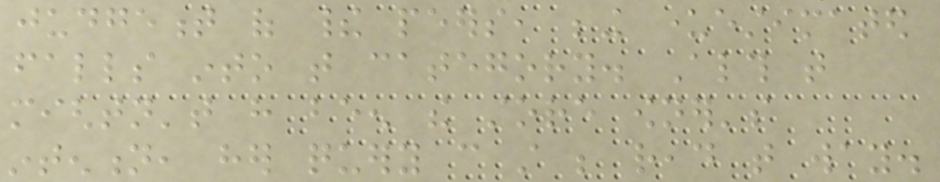judgement of their peers, being underestimated
falls into that category. Although that
mightn't have been the store owner's
intention, her query can still be read that way.
